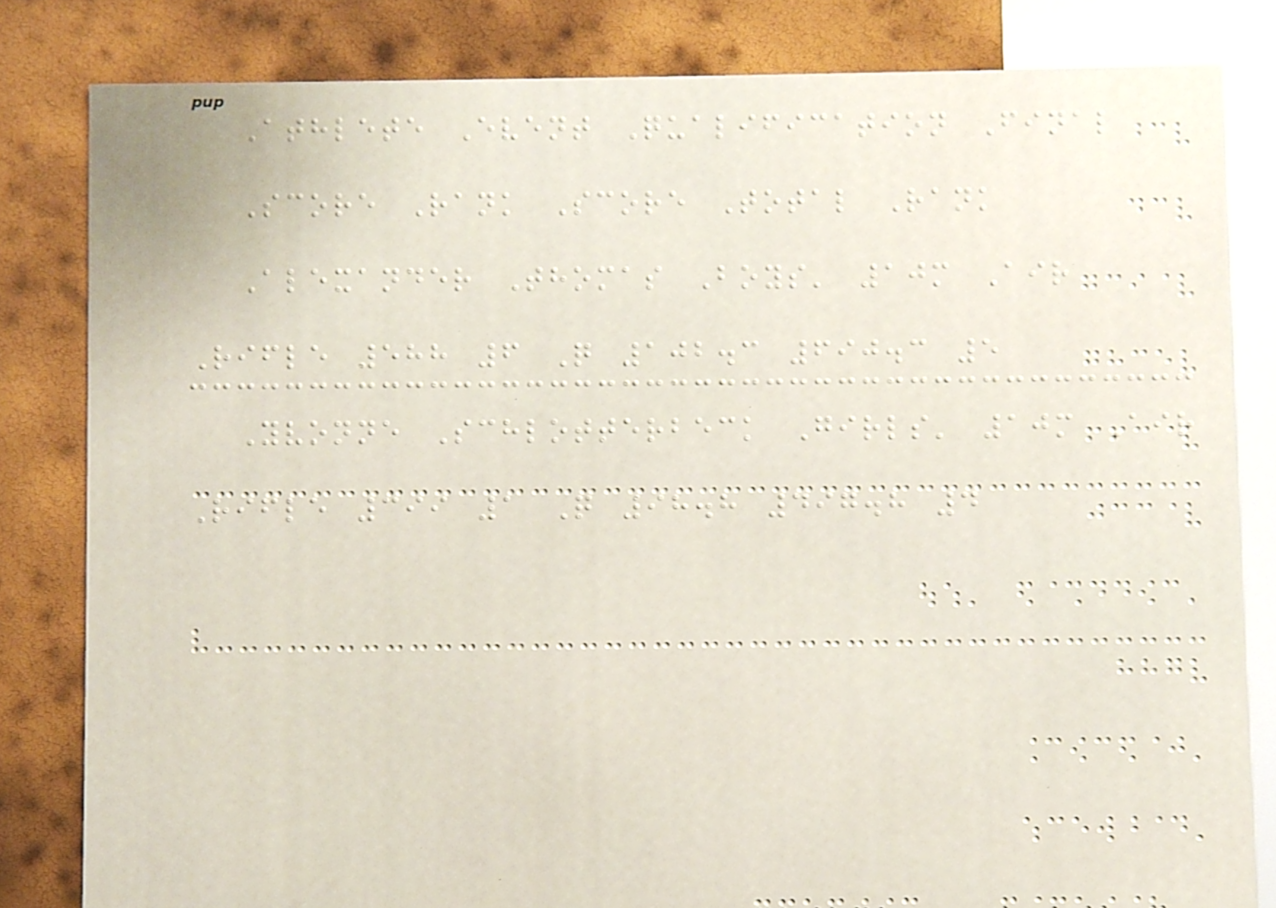Athlete Event Qualification Final
Score Rank Score Total Rank
Alexander Thomas Boys' 10m Air
Rifle 588 6 Q 102.3 690.3 5
Yvonne Schlotterbeck Girls' 10m Air
Rifle 399 1 Q 98.8 497.8 4
